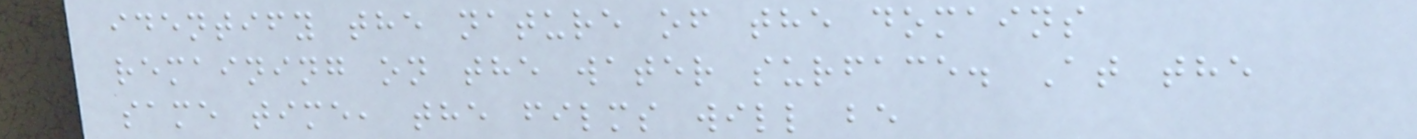identify the nature of the domains
remaining on the water surface. At the
same time, the films will be
